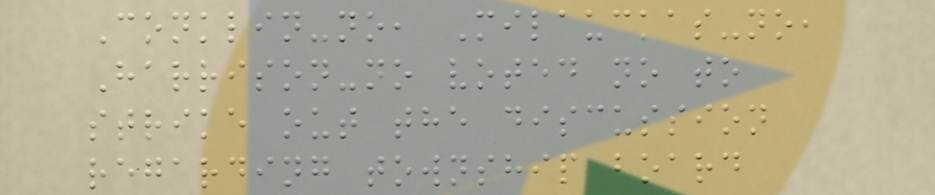Conklin-no, Milauckas-no,
Harrison-no voted no to
strike out the discussion
regarding township board
